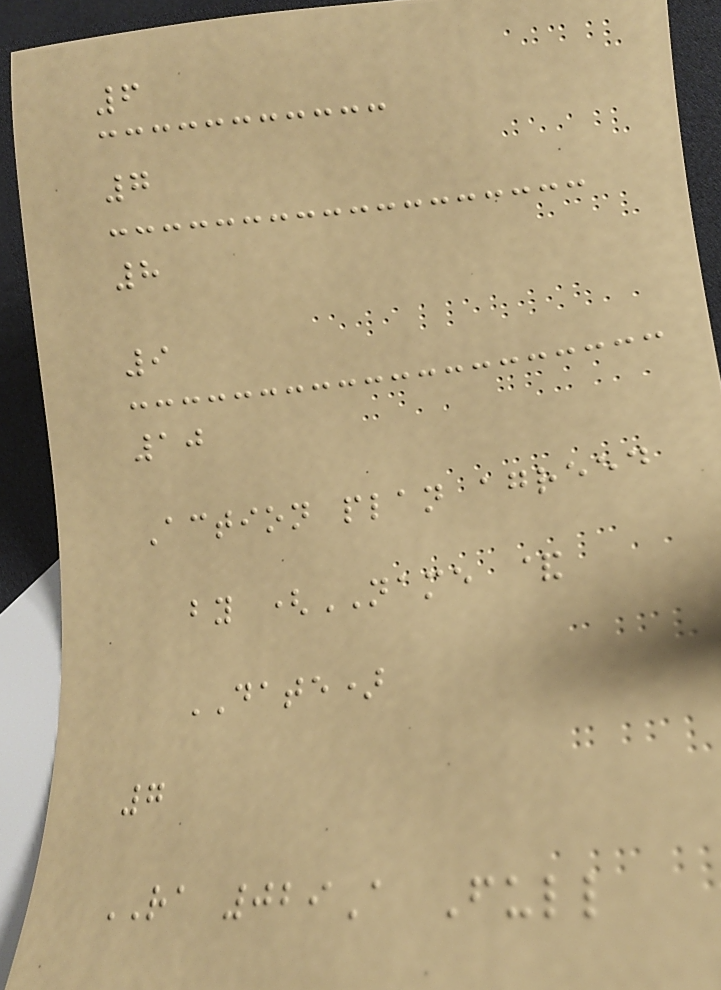6
7
8
9
10
Action plan agreed
by (NAME &
DATE)
7
RA 029A Full
